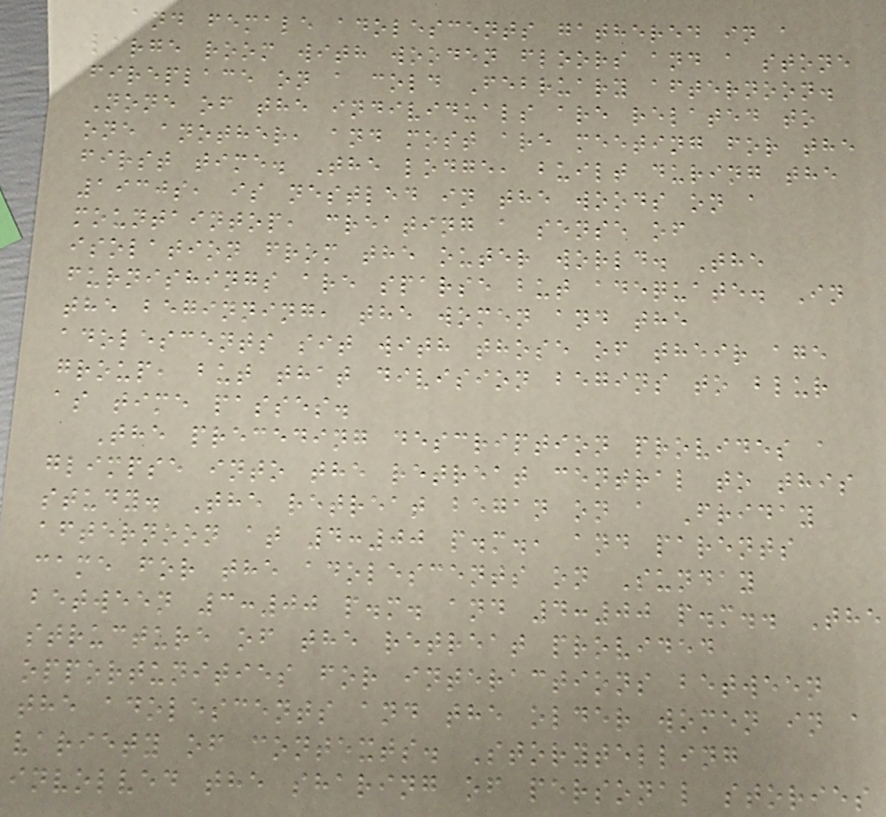and female adolescents gathered in a
large room with wooden floors and a stone
fireplace on a cold February afternoon.
None of the individuals are related to
one another, and most are meeting for the
first time. The lodge, built during the
1930s, is nestled in the woods on a
mountaintop, creating a sense of
isolation from the outer world. The
furnishings are sparse but adequate. In
the beginning, the women and the
adolescents sit with those of their age
group, but that division begins to blur
as time passes.
The preceding description provides a
glimpse into the retreat central to this
study. The retreat began on a Friday
afternoon at 4:00 p.m., and parents
came for the adolescents on Sunday
between 3:00 p.m. and 4:00 p.m.. The
structure of the retreat provided
opportunities for interactions between
the adolescents and the older women in a
variety of contexts. Storytelling
involved the sharing of personal stories
